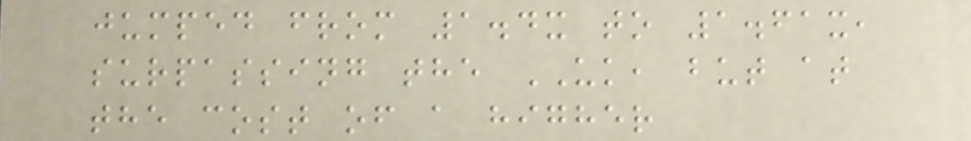jumped from 1.4x to 1.61x,
surpassing the UK, but at
the cost of a higher
